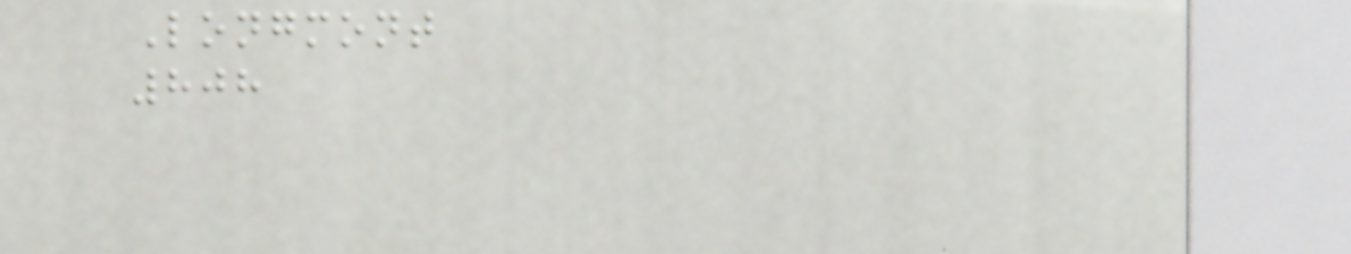Longmont
808
